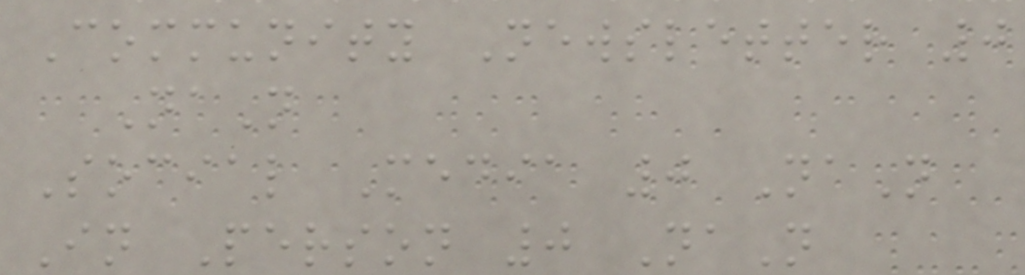Community Newsletter 0
NaN
Social Media 0 NaN
In Person 0 NaN
